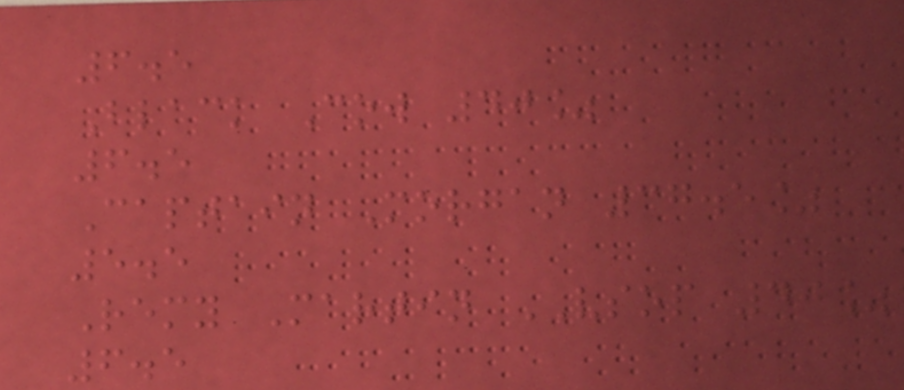6.5
Black Cow 40%
6.5
Captain Morgan 37.5%
5.5
Remy Martin VSOP 40%
6.5
